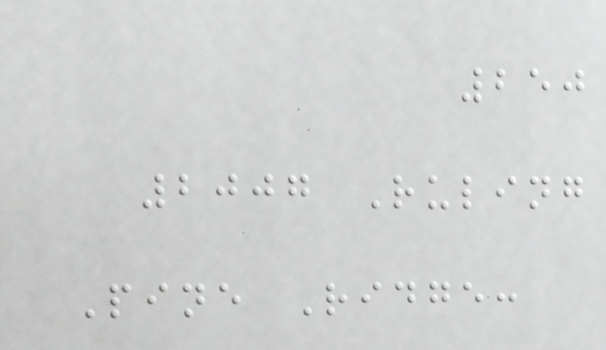250
2007 Ruling
Pine Ridge:
